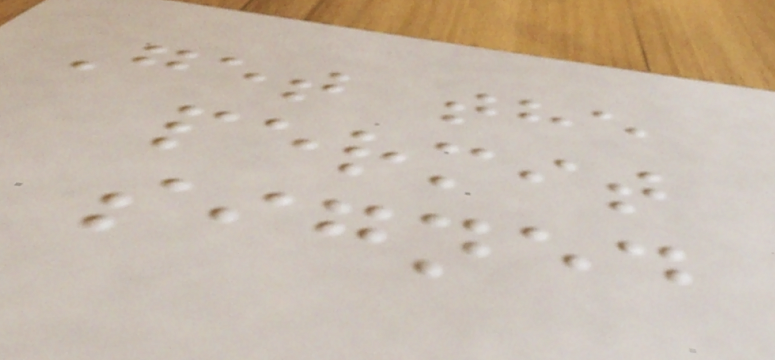Get the
permit
signed
